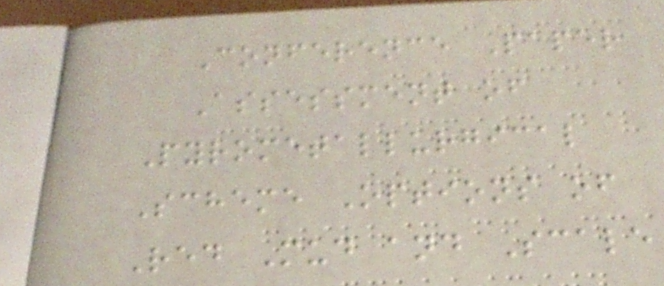Conference Paper
Assessment of
Pyrometallurgical
Scheme Options of
Red Mud and Scale
